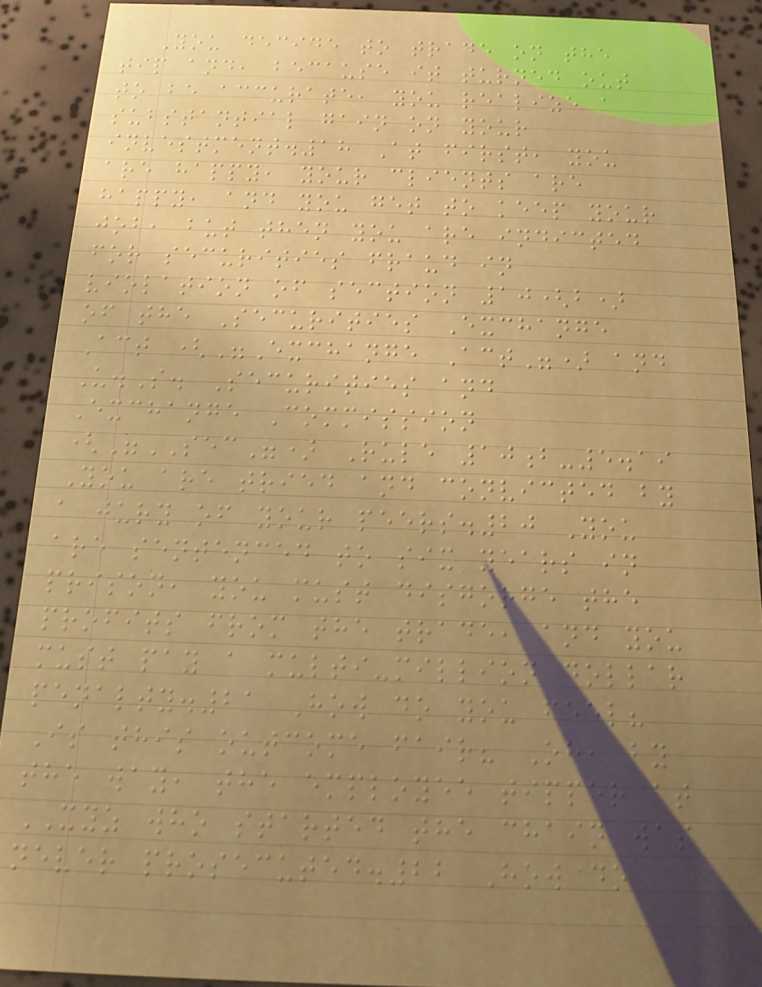You decide to trade on the
tip and, because it turned out
to be accurate, you realize a
substantial gain on your
investment.18 At first, you
are happy, your clients are
happy, and you get to keep your
job, but then you are indicted
for securities fraud in
violation of section 10(b)
of the Securities Exchange
Act ("Exchange Act") and
U.S. Securities and
Exchange Commission
("SEC") Rule 10b-5.19
You are tried and convicted by
a jury of your peers.20 You
are sentenced to six years in
prison, you must disgorge the
profits from the trade, and you
must pay a multi-million dollar
penalty.21 How do you feel?
Is this outcome fair? Oh, by
the way, the employee tipper at
XYZ who started the chain was
never prosecuted.22 How do
